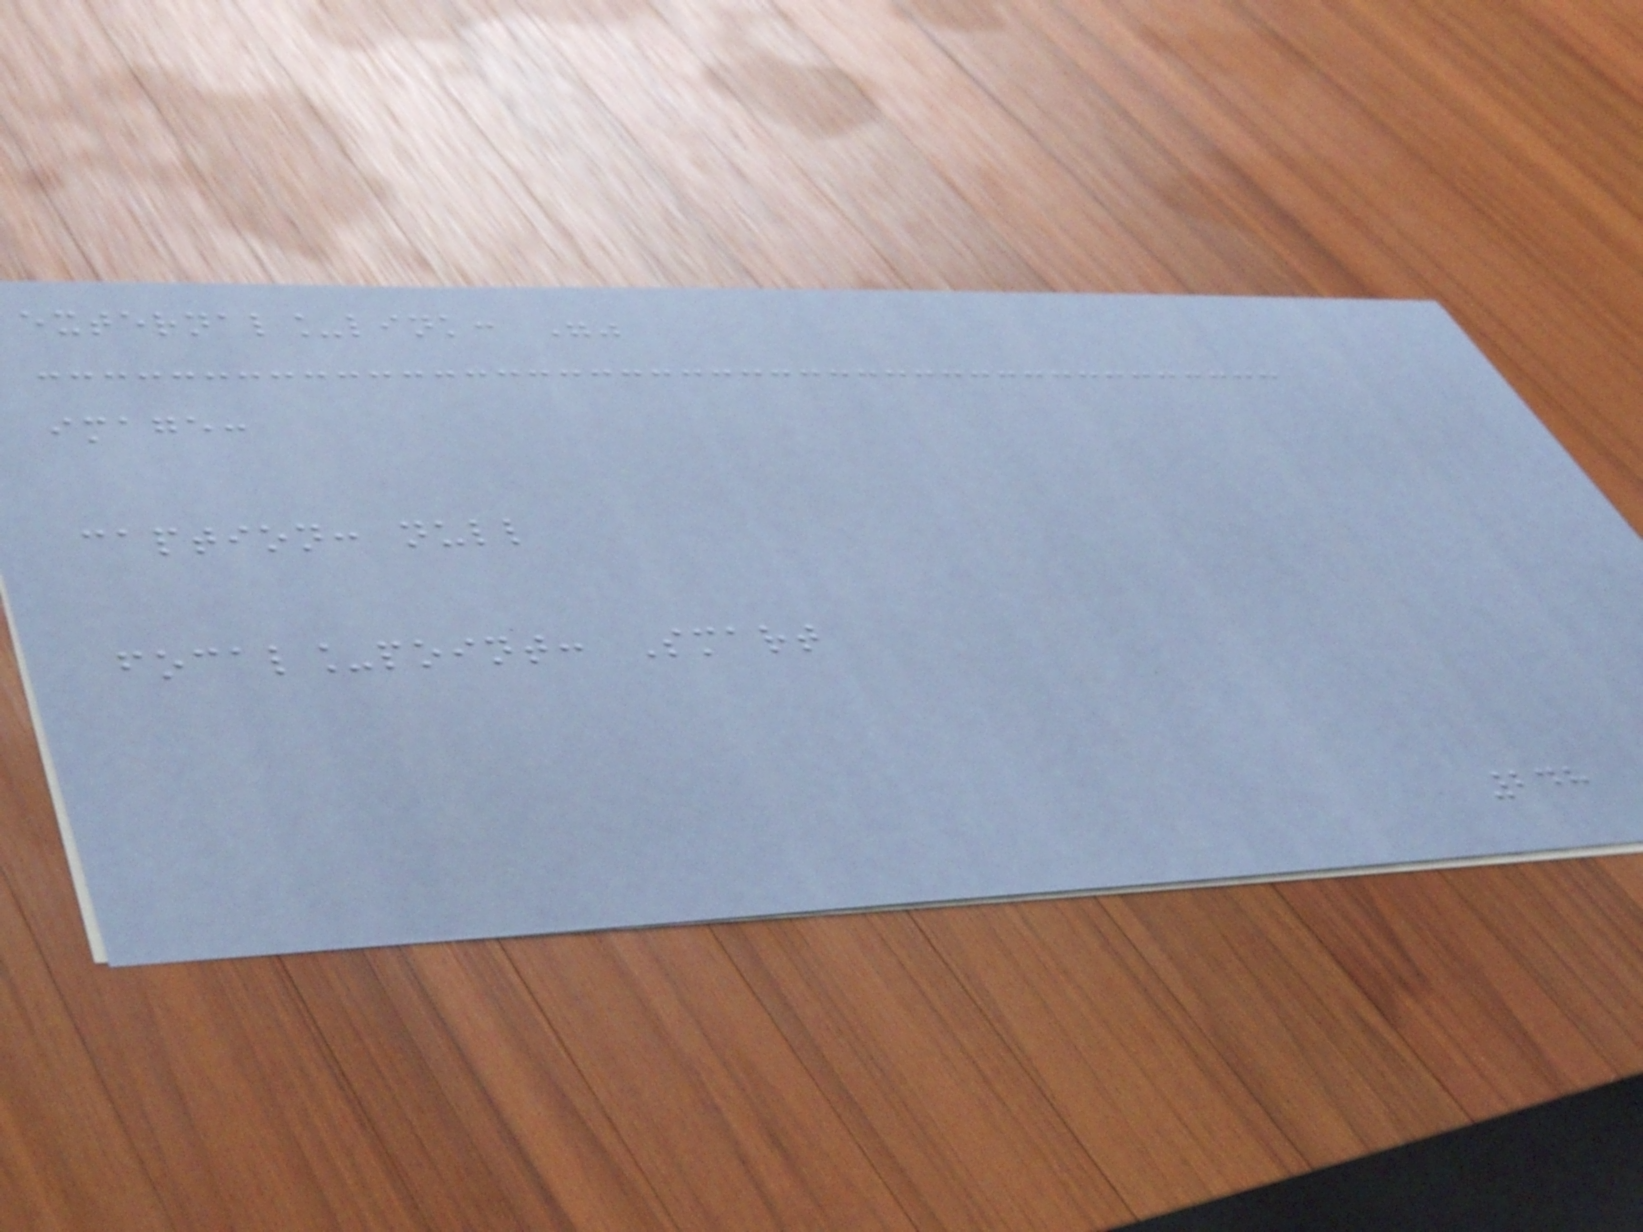external_link: ""
image:
caption: null
focal_point: Smart
248
